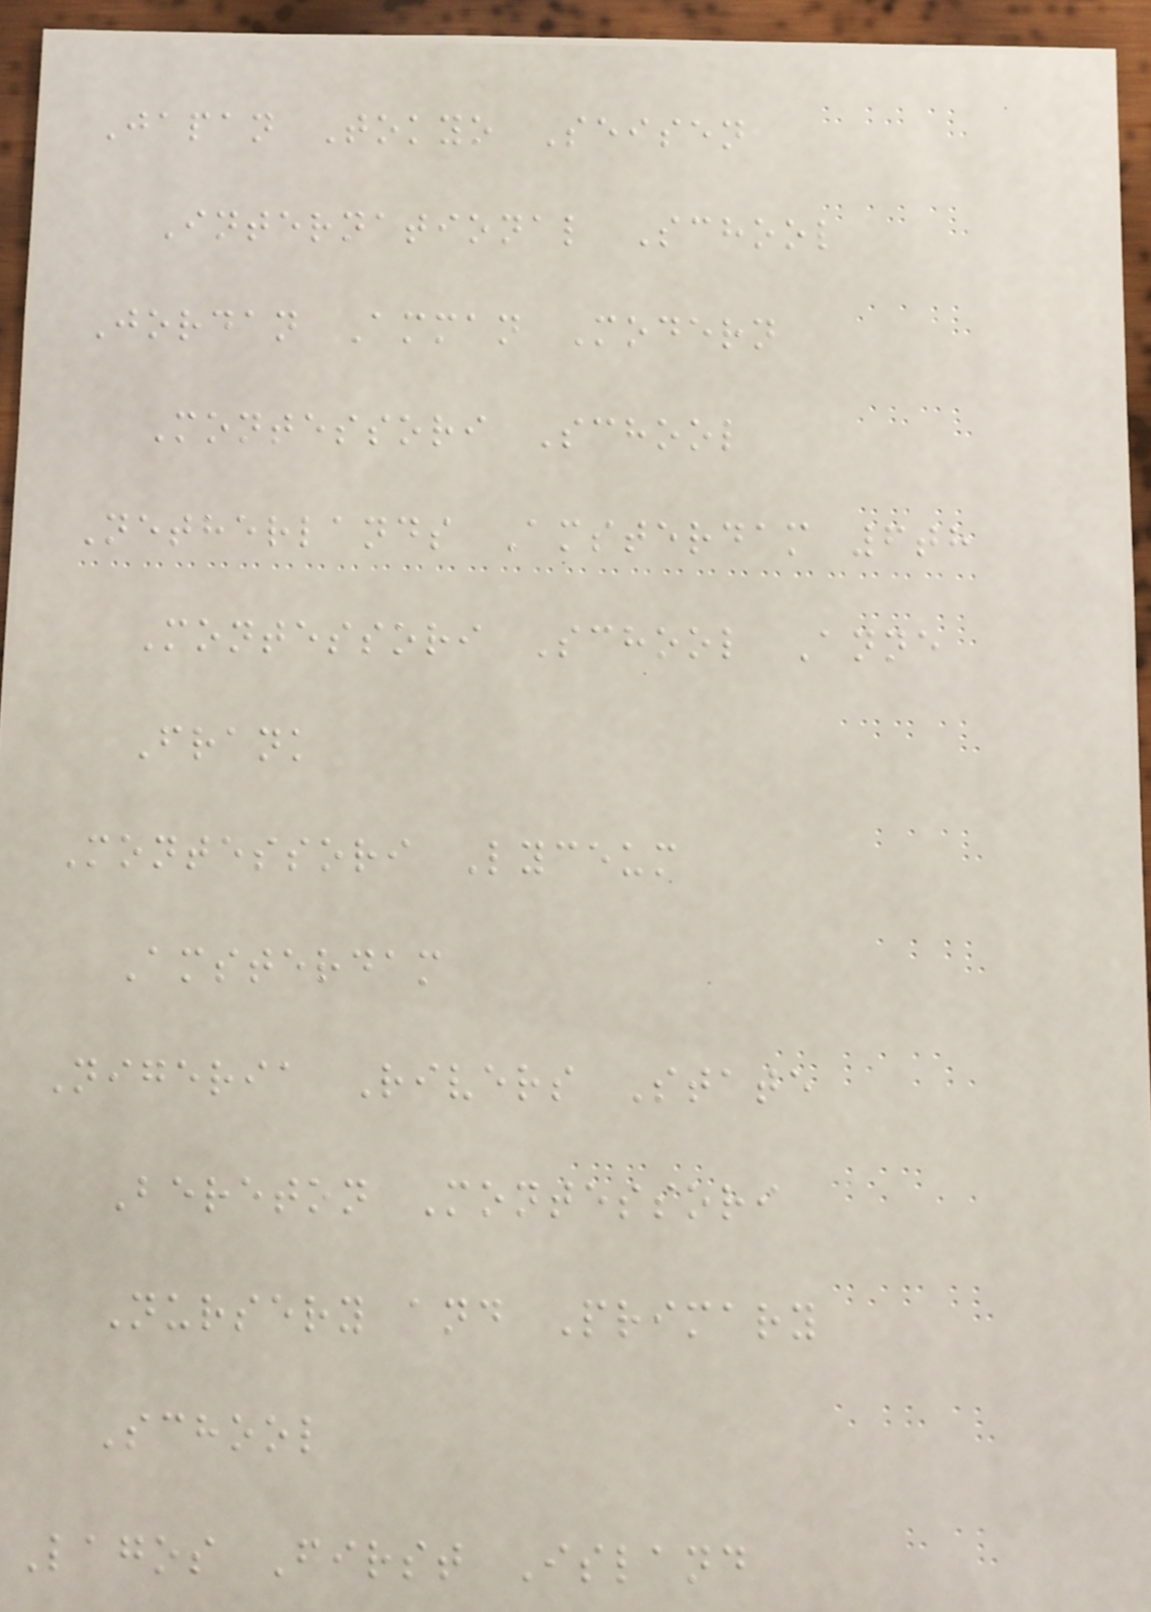Japan Tokyo Seisen
International School
Jordan Amman Modern
Montessori School
Netherlands Amsterdam 6th
Montessori School Anne
Frank
Montessori Lyceum
Amsterdam
Nigeria Rivers State
Bereton Montessori
Nursery and Primary
School
Lagos First Island
